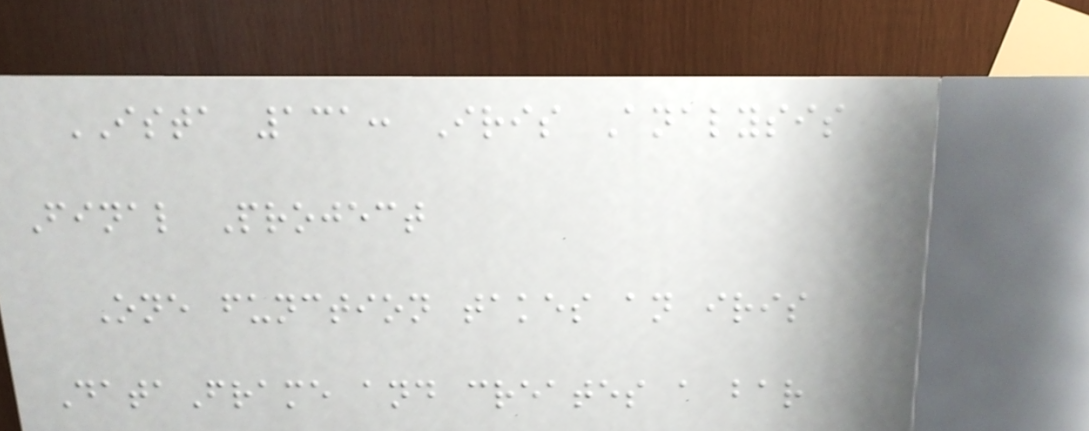ISTA 131: Iris Analysis
Final Project
One function takes an iris
DataFrame and creates a bar
